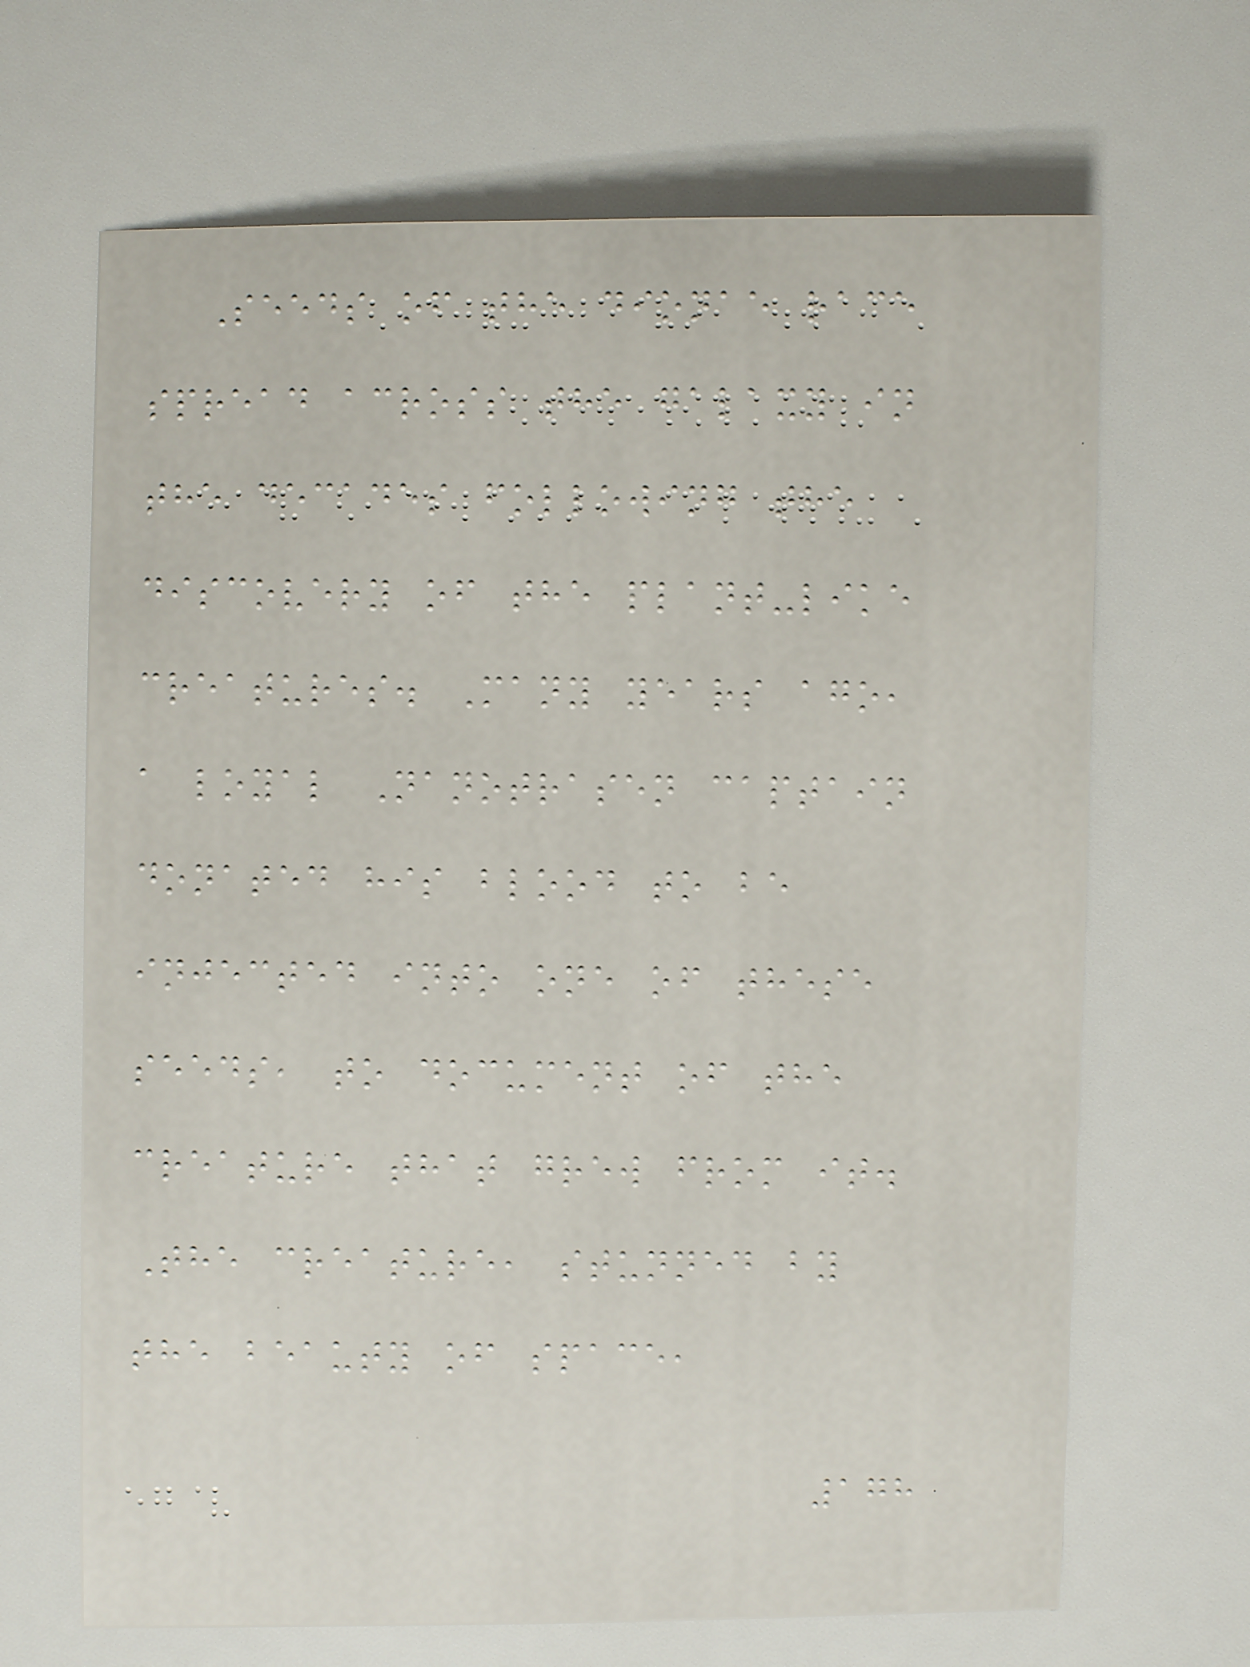Seeds of the dionae race
spread across the galaxy in
the decades following the
discovery of the plant-like
creatures. Many years ago,
a loyal Nanotrasen captain
donated his blood to be
injected into one of these
seeds, to document of the
creature that grew from it.
The creature, stunned by
the beauty of space,
178
